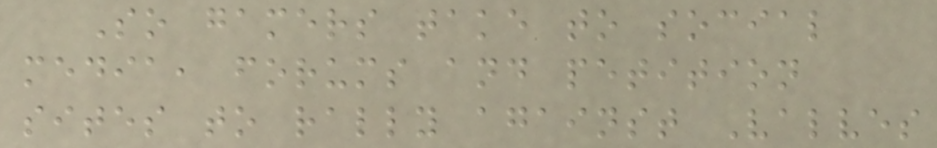So gamers take to social
media, forums and petition
sites to rally against Valves
